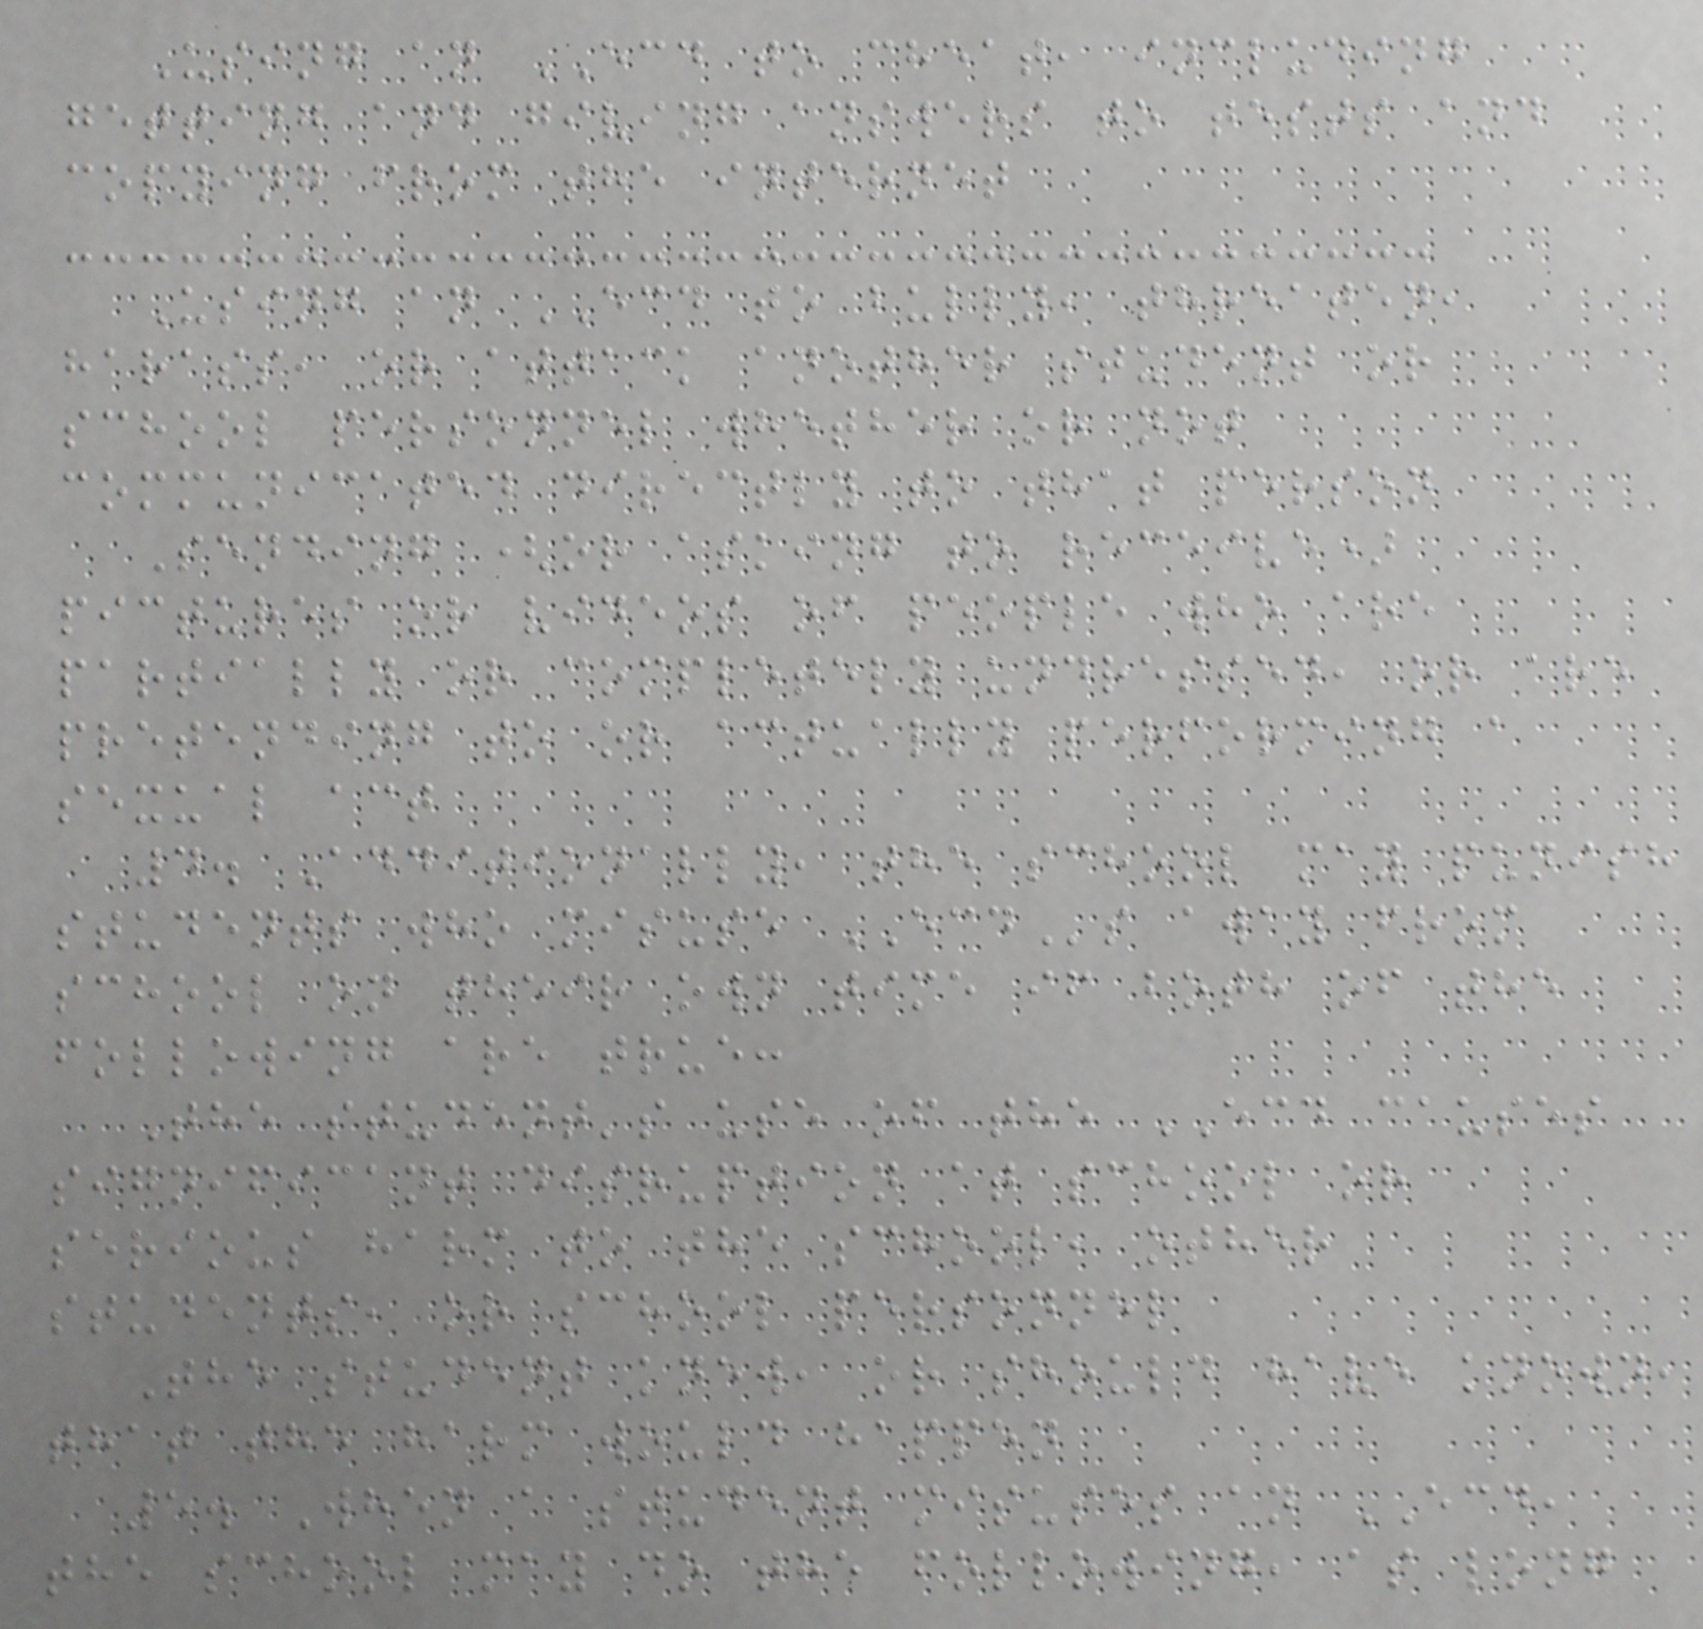Using an ECD to cheat, including
getting and giving answers to tests and
copying from the internet
Using an ECD to bully, threaten,
harass, or attack another student or
school personnel whether or not
communicated directly to that person
Sending (or asking to receive)
pictures or videos of people who are
partially or completely undressed, or are
pretending to or actually performing a
sexual act
4. Additionally, the school may punish
students who misuse ECDs away from
school on their own time if both of the
following are true:
The student's use of the ECD causes
significant disruption at school or
serious harm to the school, other
students, or school personnel
The student knew, or should have known,
that the harm would happen
5. When a student misuses an ECD,
the school may do the following, as long
